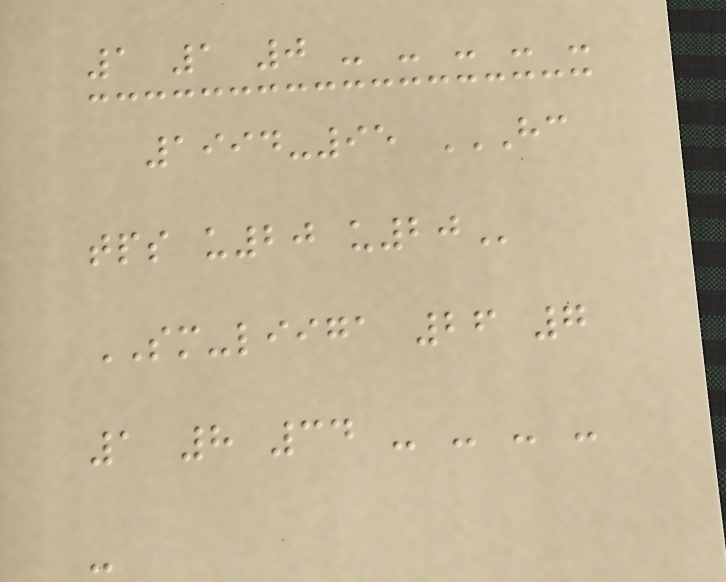1 1 0 - - - - -
1994-95 HC
TPS U20 U20
SM-liiga 26 7
1 8 34 - - - -
-
